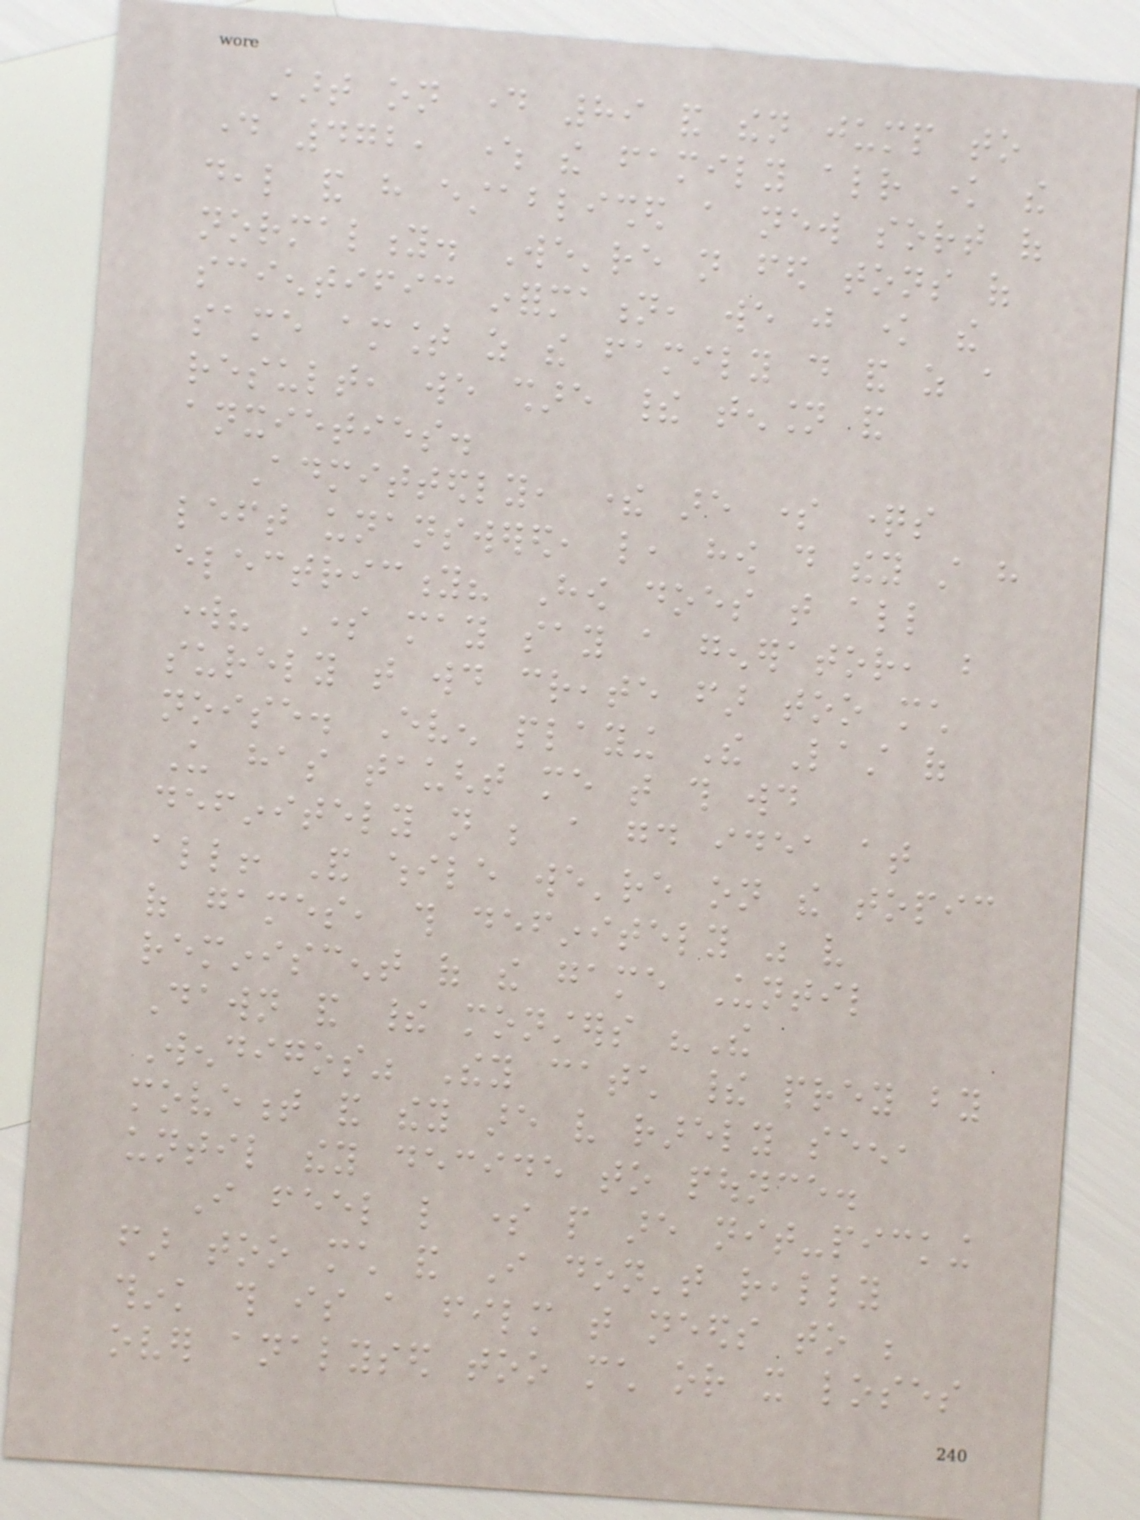start on day 89 and then jump to
day 472, where the family already know the
deal and have established a new sort of
normality. We're not fed tons of
scientific information, we just know the
same amount as the family do and as a
result, we share their tension and
anxieties.
Admittedly, there are some questions
left unanswered, like, how do they still have
electricity? How does that all
work? Some may say a generator, but
surely that would create far too much
noise. Even playing The Last of
Us has taught me that this would
definitely not be a good idea at
all! And while we're on the topic
of games, this definitely was very
reminiscent of the game Until
Dawn and their monsters "The
Wendigos" They catch their prey by
movement and they are very rarely seen,
until they decide to pounce.
I feel like some people are nit-picking
far too much and I don't really
think this is a film that needs to be
over analysed too much or it loses
